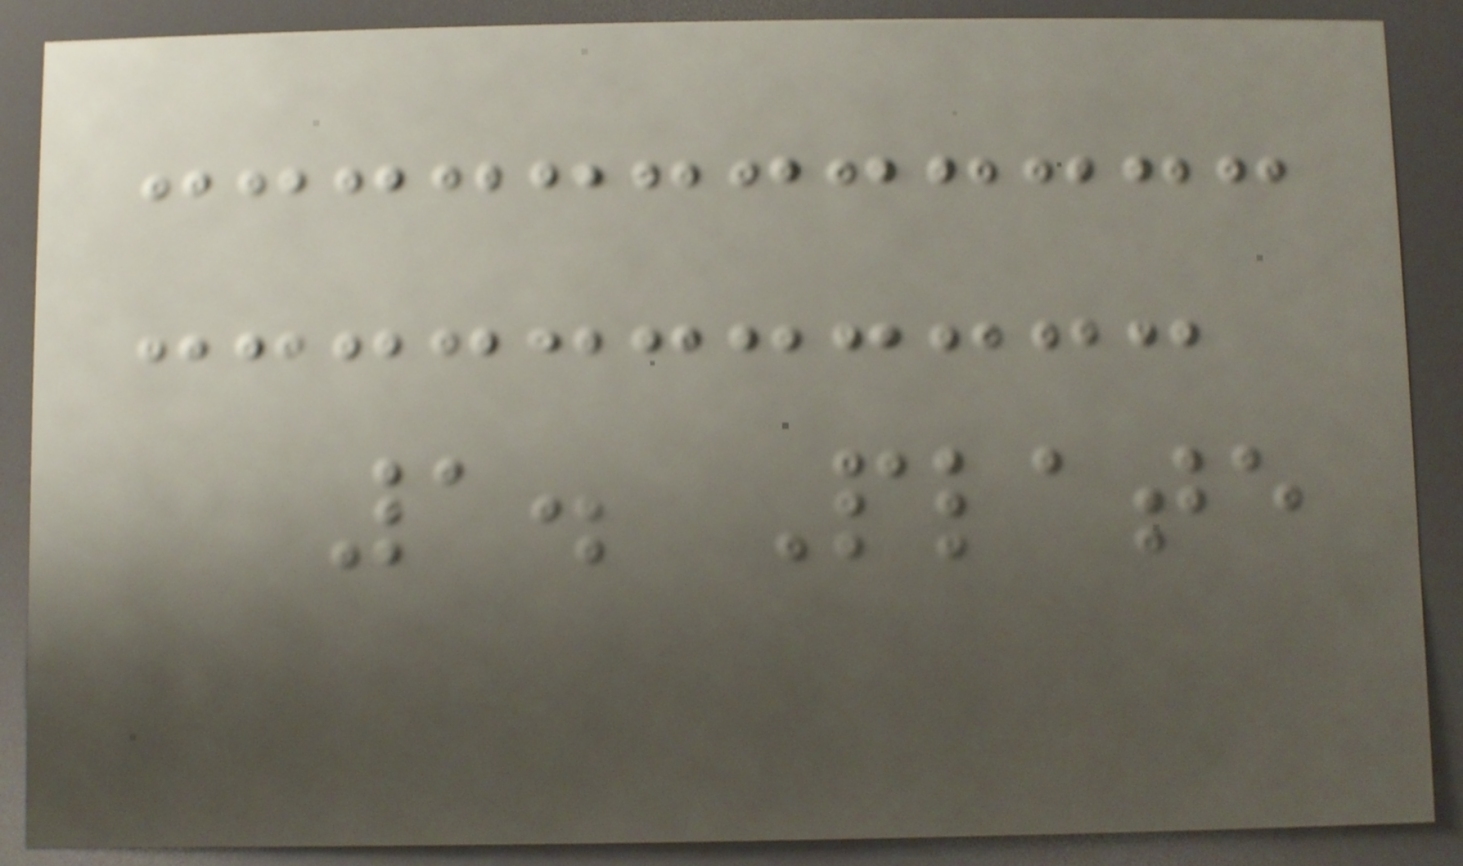1. Plate
